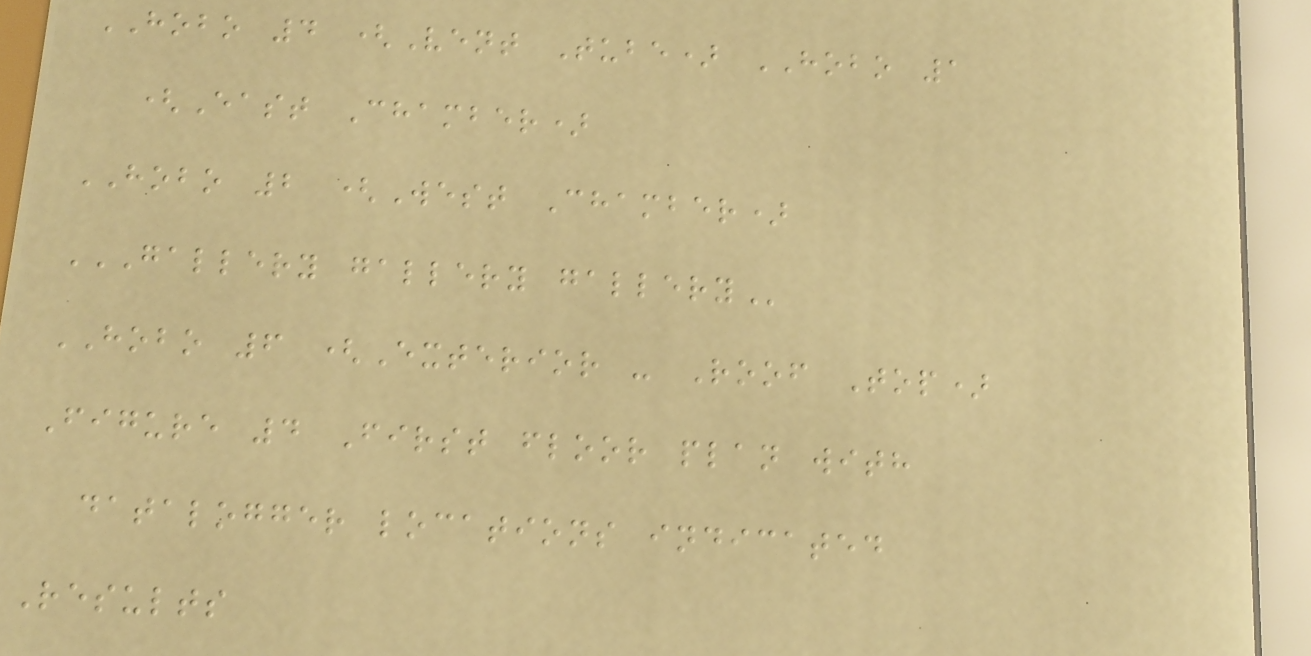HOBO 4 (Vent Tube) HOBO 1
(East Chamber)
HOBO 2 (West Chamber)
GALLERY GALLERY GALLERY
HOBO 6 (Exterior - Roof Top)
Figure 4 First floor plan with
datalogger locations indicated
Results
